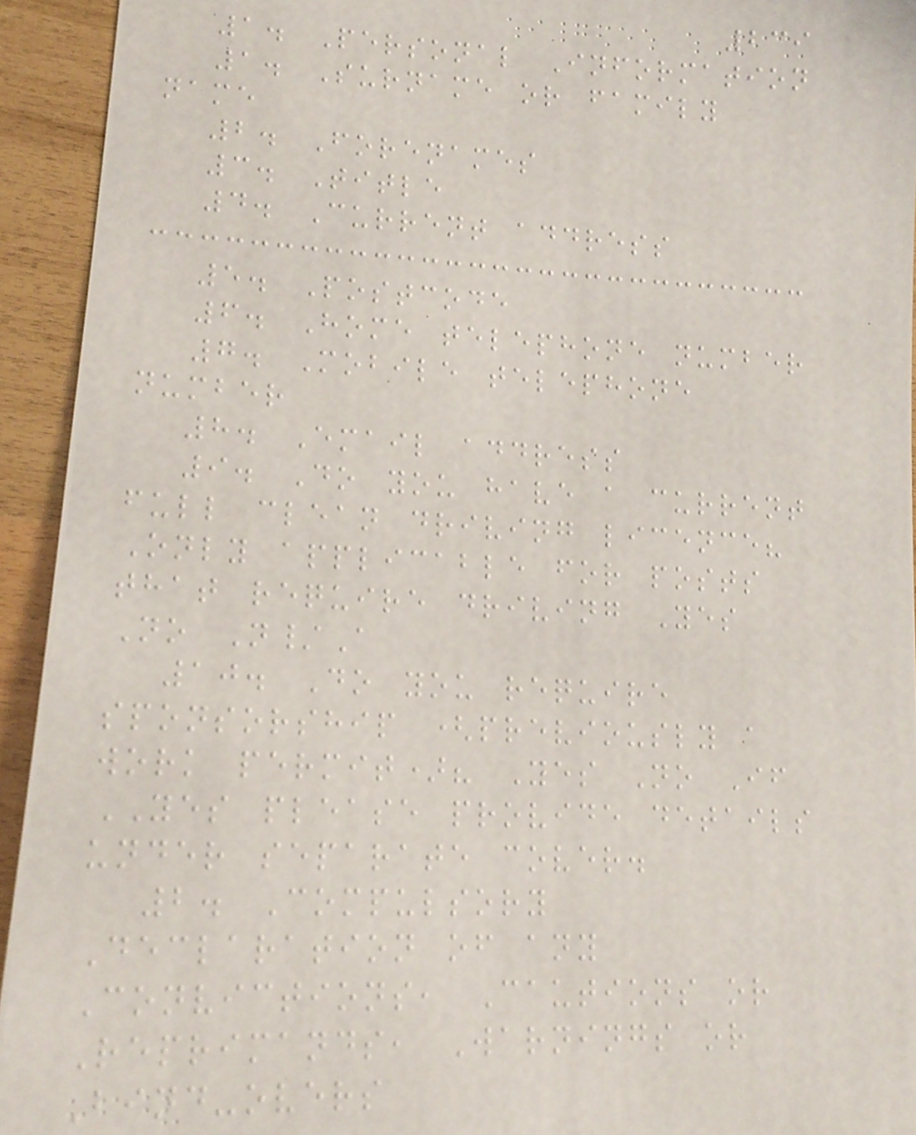239
1. Personal Information
1. Surname or family
name
2. Forenames
3. Title
4. Current address
5. Postcode
6. Home telephone number
7. Mobile telephone
number
8. Email address
9. Do you have a current
full clean driving licence?
Only applicable for posts
that require driving Yes
No N/A
10. Do you require
sponsorship (previously a
work permit)? Yes No If
YES please provide details
under separate cover.
2. Compulsory
Declaration of any
Convictions, Cautions or
Reprimands, Warnings or
Bind-overs
